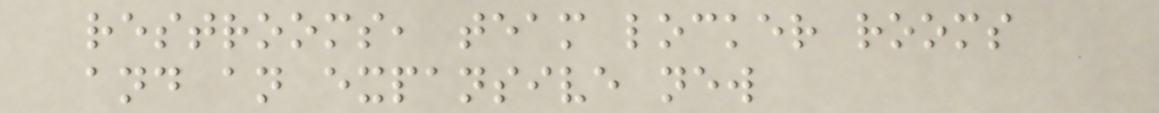restrooms, team locker rooms
and an expansive new
